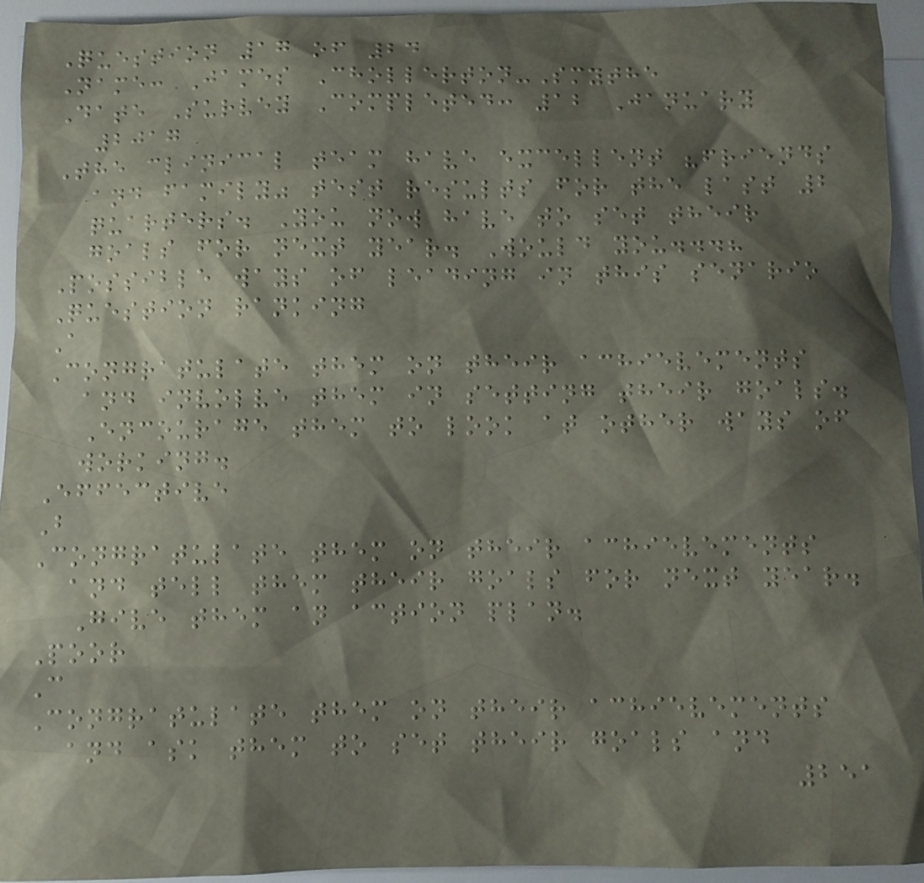Question 17 of 24
Name: James Chollerton-Smythe
Date Survey Completed: 12 January
2017
The clinical team have excellent "friends
and family" test results for the last 2
quarters. You now have to set their
goals for next year. Would you...?
Possible ways of leading in this senario
Question ranking
A
Congratulate them on their achievements
and involve them in setting their goals.
Encourage them to look at other ways of
working.
Effective
B
Congratulate them on their achievements
and tell them their goals for next year.
Give them an action plan.
Poor
C
Congratulate them on their achievements
and ask them to set their goals and
251
